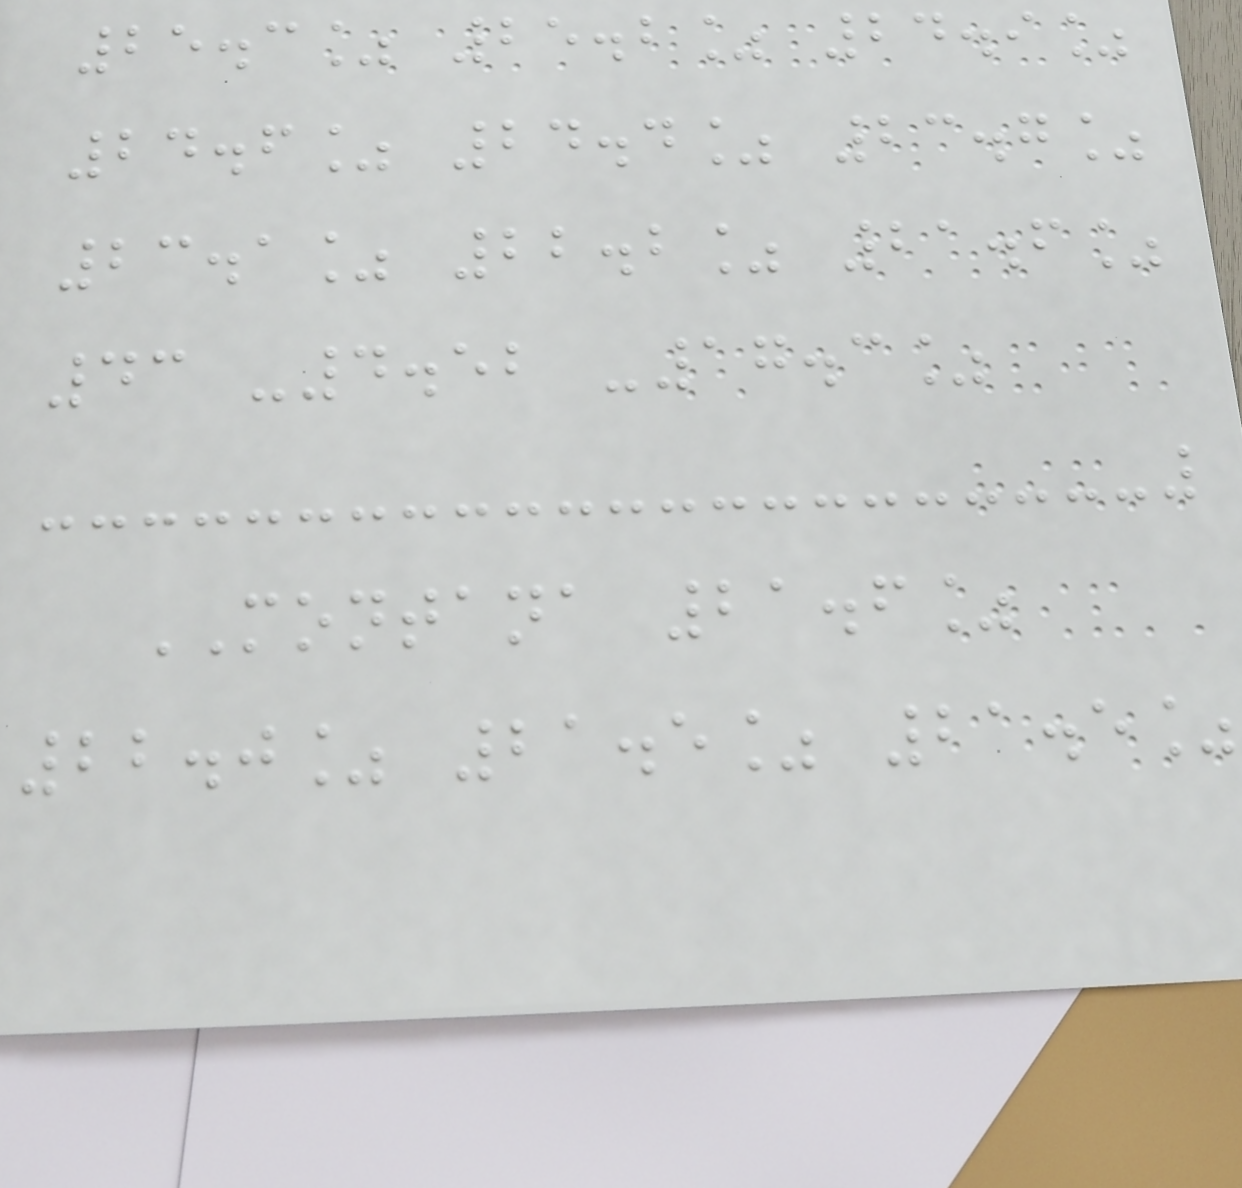25.3% 25.2% 24.9%
24.6% 24.4% 23.7%
23.1% 22.2% 21.6%
43 -4.52 -17.3%
MONTANA 21.6%
22.0% 21.5% 21.5%
